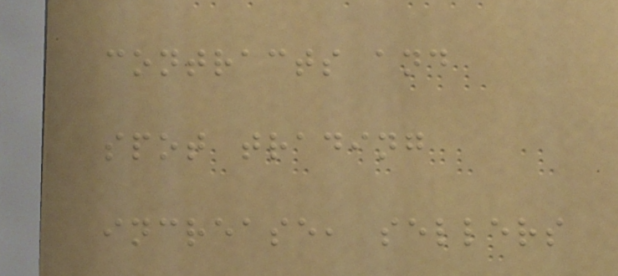contracts and
spot trading
increase, sellers
